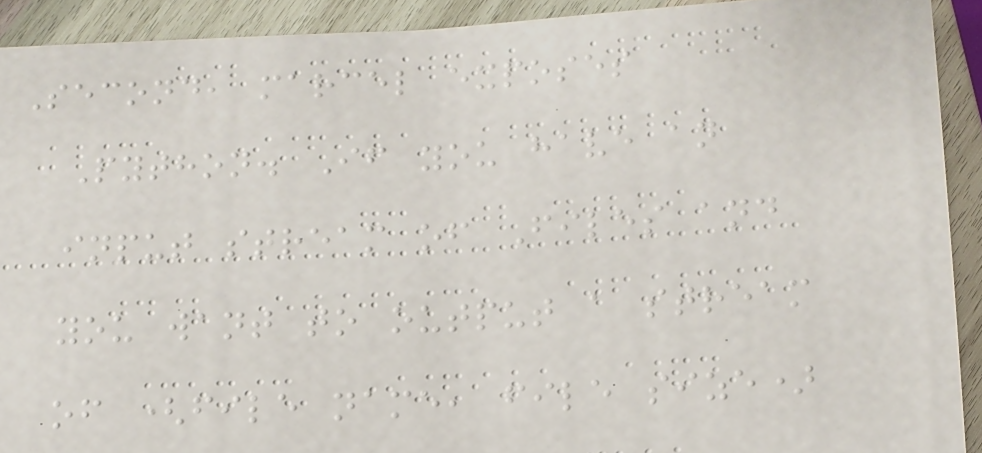Second, marcel exposes
Python. If you have an
input stream of Files and
you want to output a stream
of (file name, file size)
